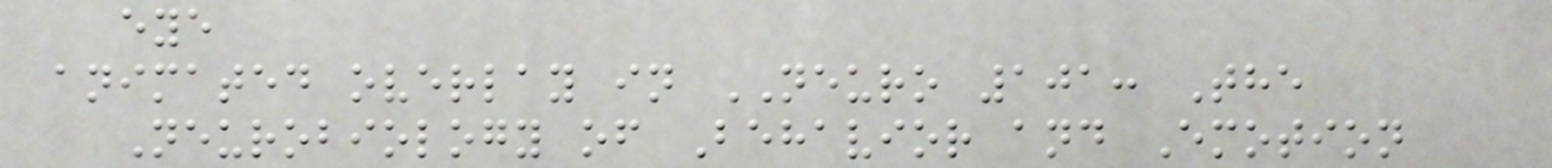eye
animated overlay in NEURO 101: The
Neurobiology of Behavior and Emotion
